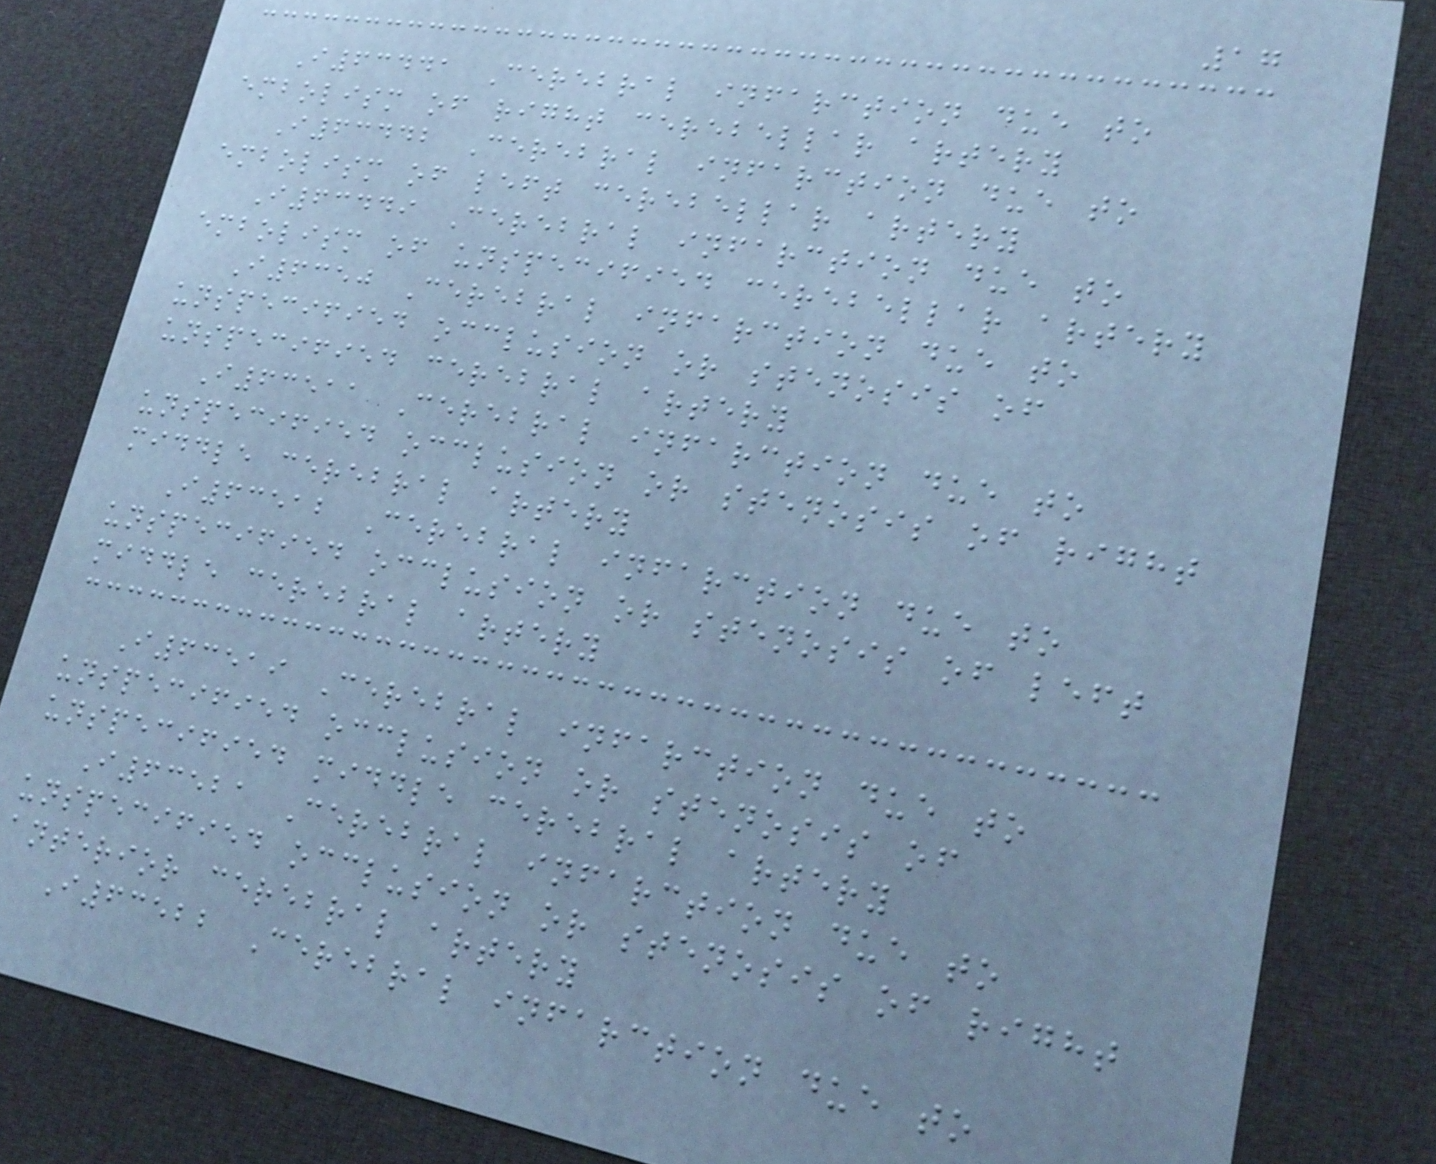17
I63441 Cerebral infarction due to
embolism of right cerebellar artery
I63442 Cerebral infarction due to
embolism of left cerebellar artery
I63449 Cerebral infarction due to
embolism of unspecified cerebellar artery
I6350 Cerebral infarction due to
unspecified occlusion or stenosis of
unspecified cerebral artery
I63511 Cerebral infarction due to
unspecified occlusion or stenosis of right
middle cerebral artery
I63512 Cerebral infarction due to
unspecified occlusion or stenosis of left
middle cerebral artery
I63519 Cerebral infarction due to
unspecified occlusion or stenosis of
unspecified middle cerebral artery
I63521 Cerebral infarction due to
unspecified occlusion or stenosis of right
anterior cerebral artery
I63522 Cerebral infarction due to
